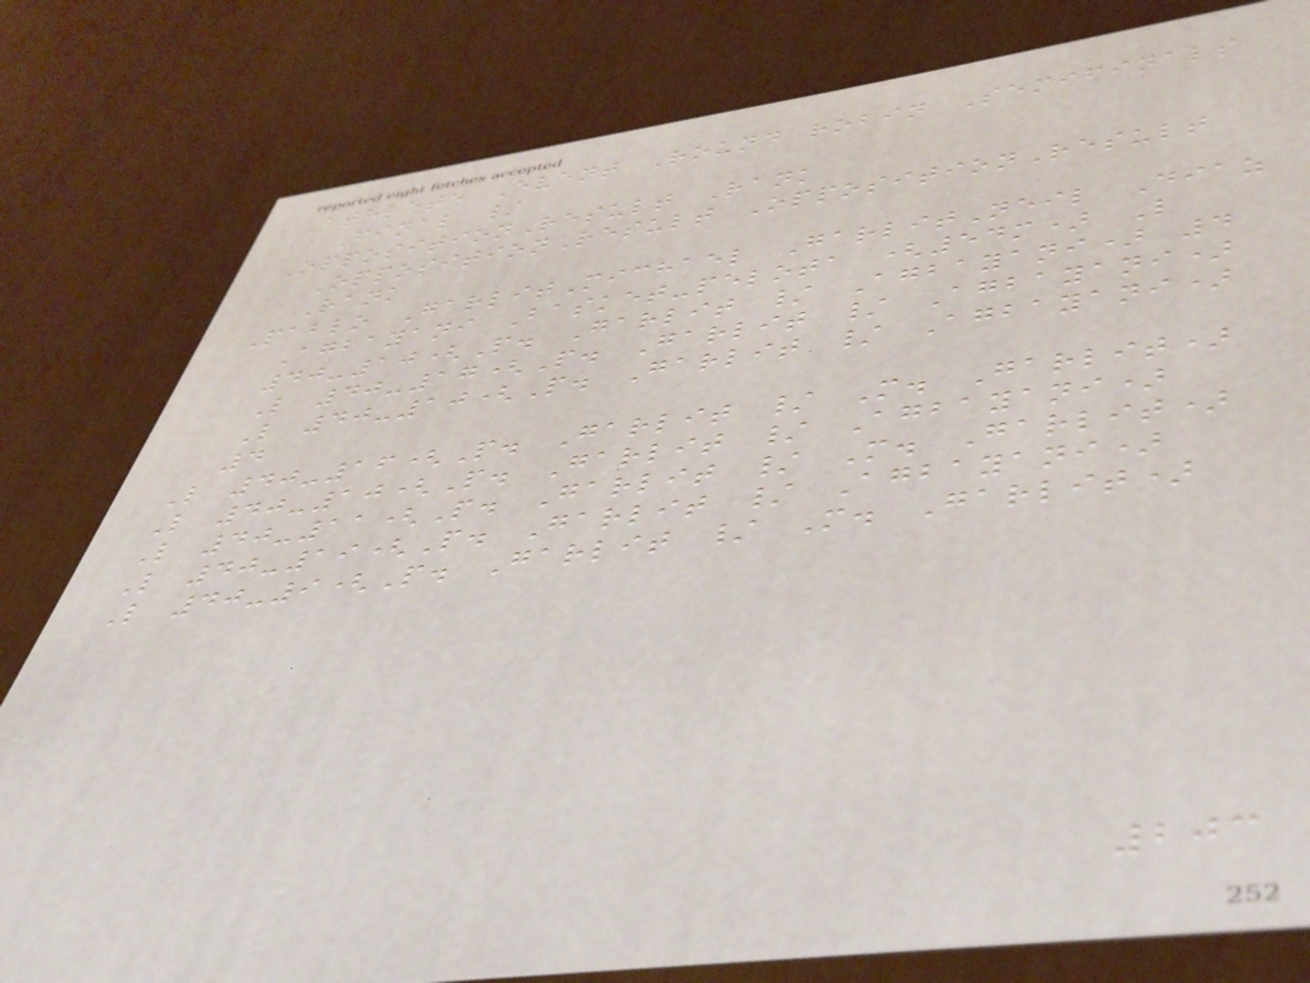Athlete Event Round robin Semifinals
Final /
OppositionResult Rank
OppositionResult OppositionResult
Rank
Pablo GarlitMichael GarlitNeil Diaz
Agbayani Basket-pelota (54m) L
40-10(P. Garlit / Agbayani) 4
L 40-17(P. Garlit / Agbayani)
L 40-10(P. Garlit / Agbayani)
4
L 40-16(P. Garlit / M. Garlit)
L 40-10(P. Garlit / Agbayani)
L 40-11(P. Garlit / M. Garlit)
L 40-19(P. Garlit / Agbayani)
L 40-9(P. Garlit / M. Garlit)
203
